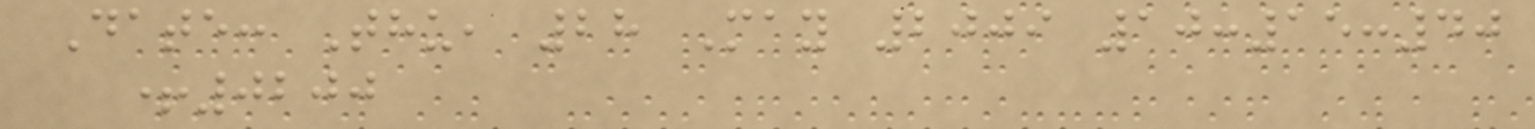Date: Thu, 28 May 2009 10:15:40
+0200
